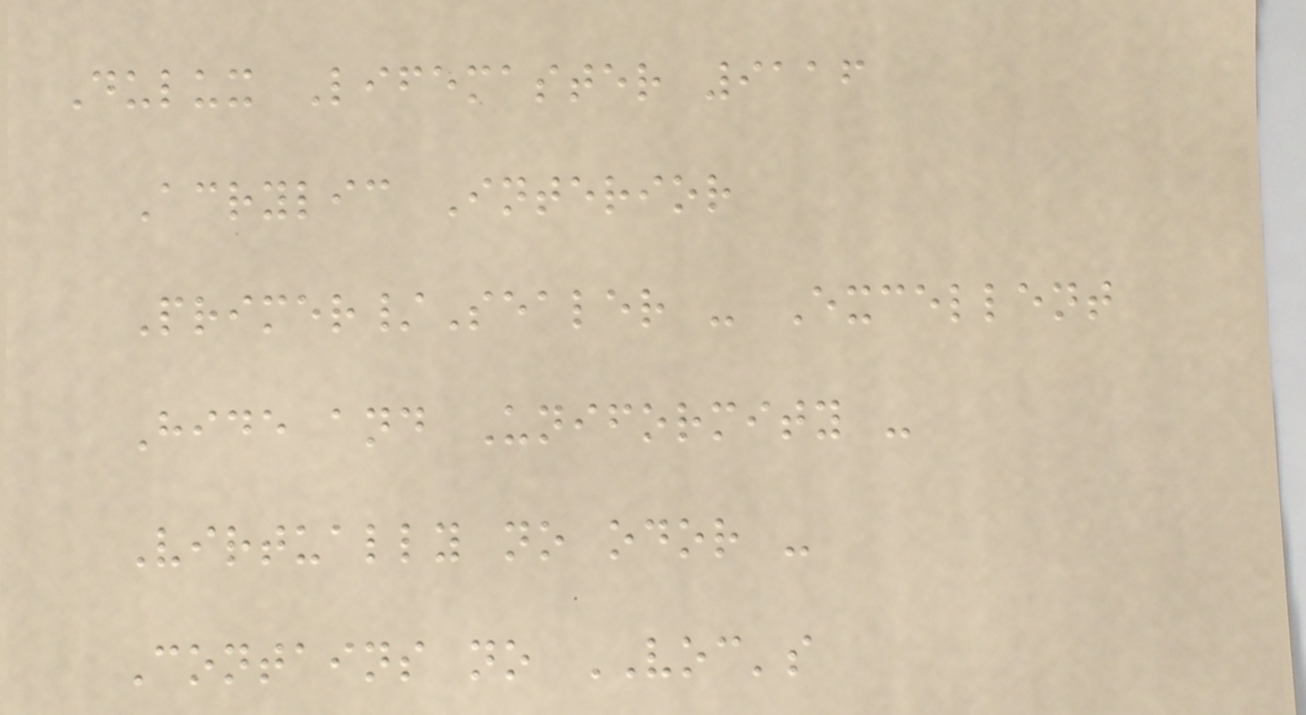Dulux Lifemaster 9116
Acrylic Interior
Primer/Sealer - Excellent
Hide and Uniformity -
Virtually no odor -
Contains no VOC's
